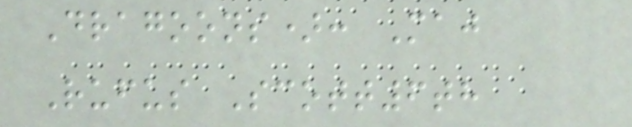Dragoons): Maj
Rufus Scott6th
